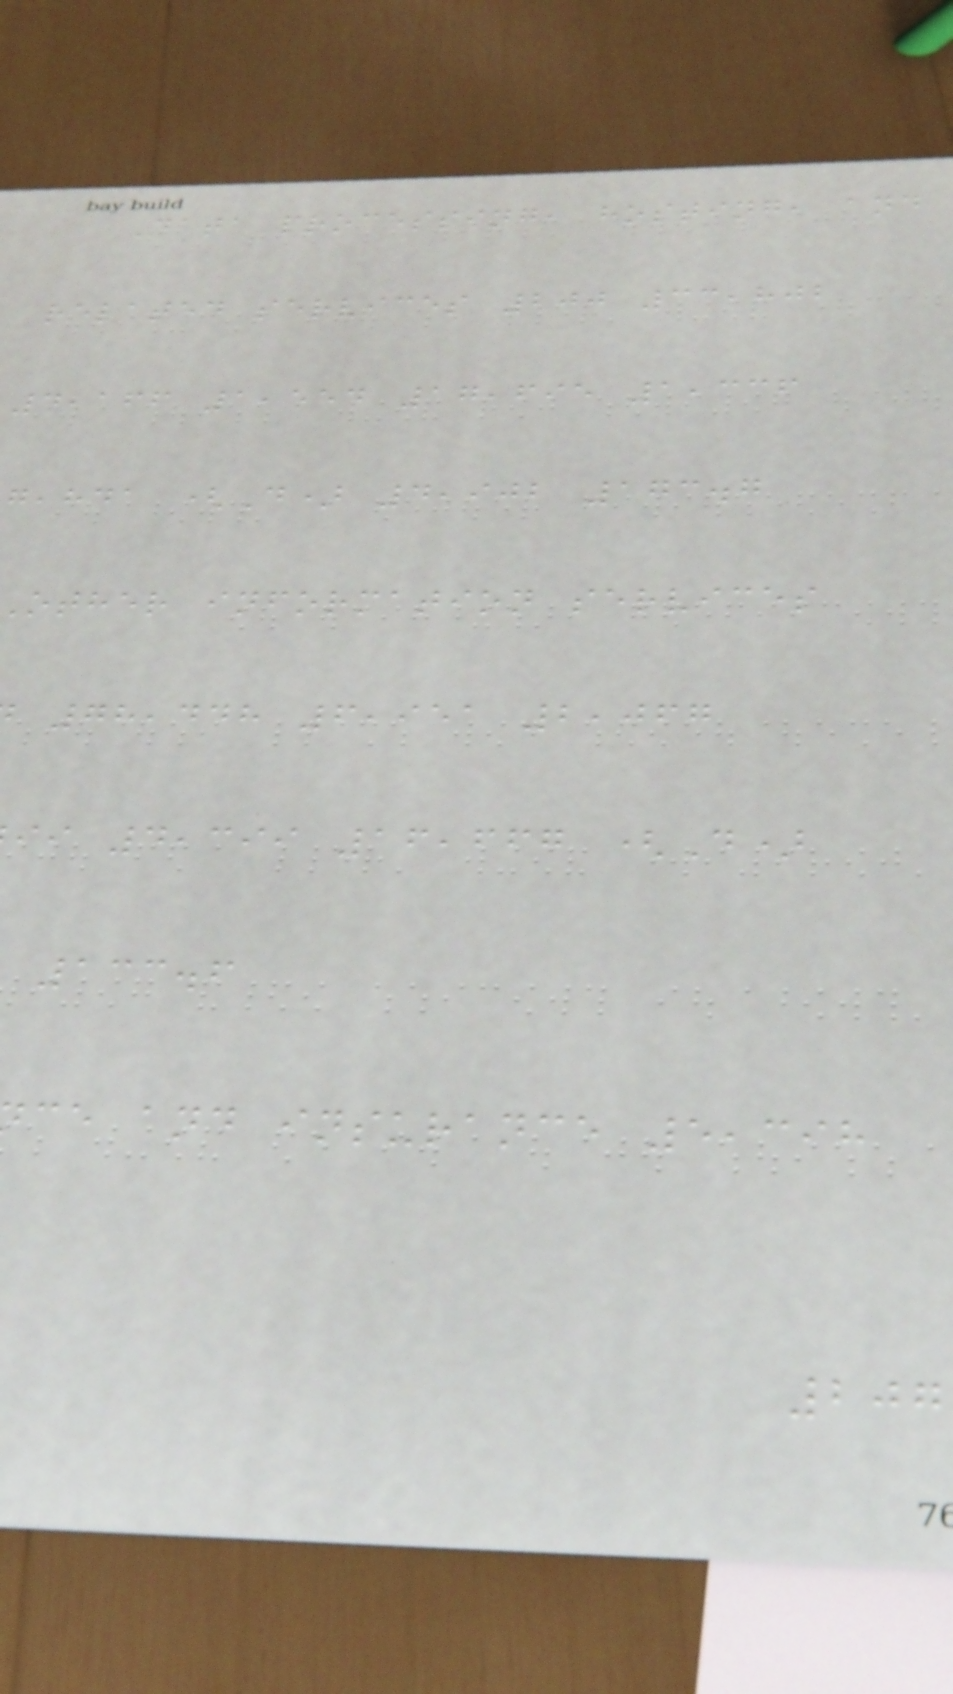Data processing, hosting, and
related services 200 33,802
4,166 1,554 17,695 1,336
,hda (D) 4,902 173.7
other information services
78,448 6,951 2,067
ii 4,399 16,667 (D)
133.6
ce and insurance 5,398
207
